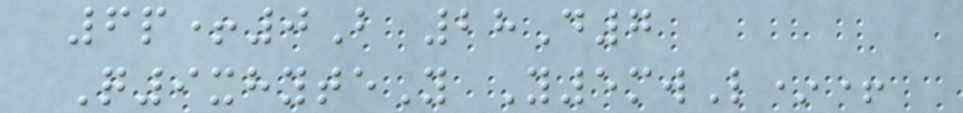6p+0B 28D7
Q9xhyteY Y5mwL*+
